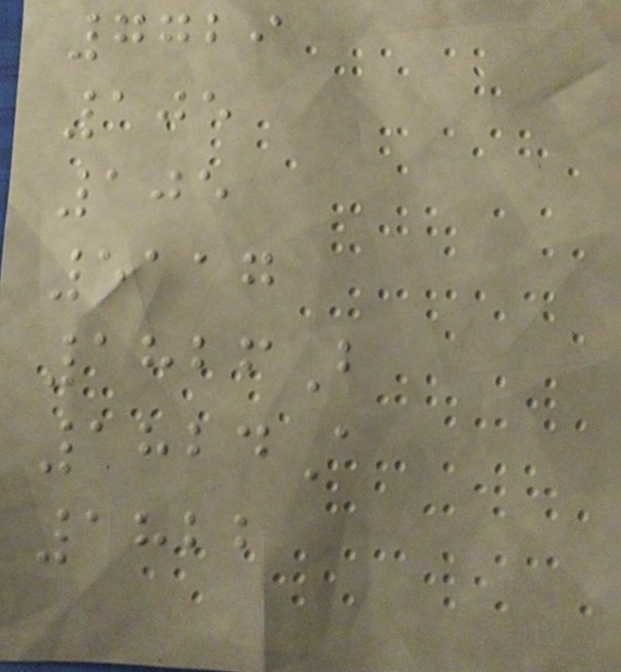7729
105
105
5117
1826B
1824A
1822
